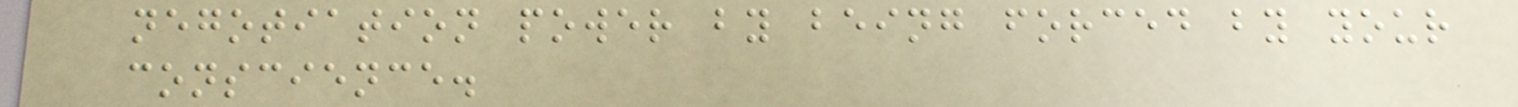negotiation power by being forced by your
conscience.
